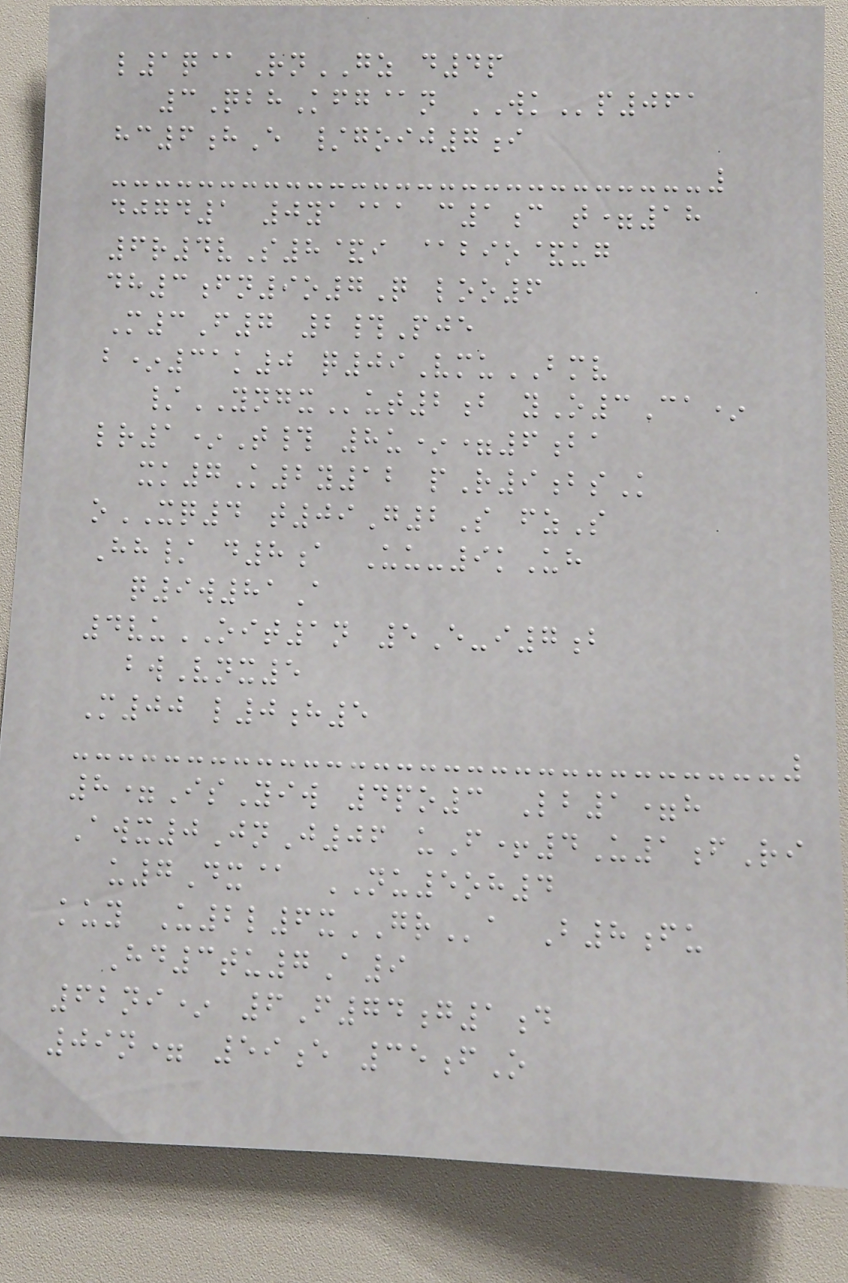l1q@RnGZ d4p
3QbhKfg@n WKp061
hc6hE /goij7i
djgd1 0ya@a c1c t=18
6r4vS8&i @bio&ug
dh3fn9o7Q loo6
M3F7 2#Pje
b*31k0 q09VmuBMV
/YNGXut2b yO3Ca*
lr1*T# 8u*=6ba
xk7K2y12 pR9bsK
oXQ4 t09G2S fzS
Hh/ d8a Uu-9kUh
q9w81A
4vuOIT1n 5E-i7b
bwVnx5
M00 l0h5
8=IsYiw 4po3 Lb1=h
Awx0JnJ06 uF+4U1fRi
u7Dx@ NU5oh4
kuy U2l6xGRa B8fu
Hd3tu7A9
62ni* 6F74g1d
09n= 59e 35fO
